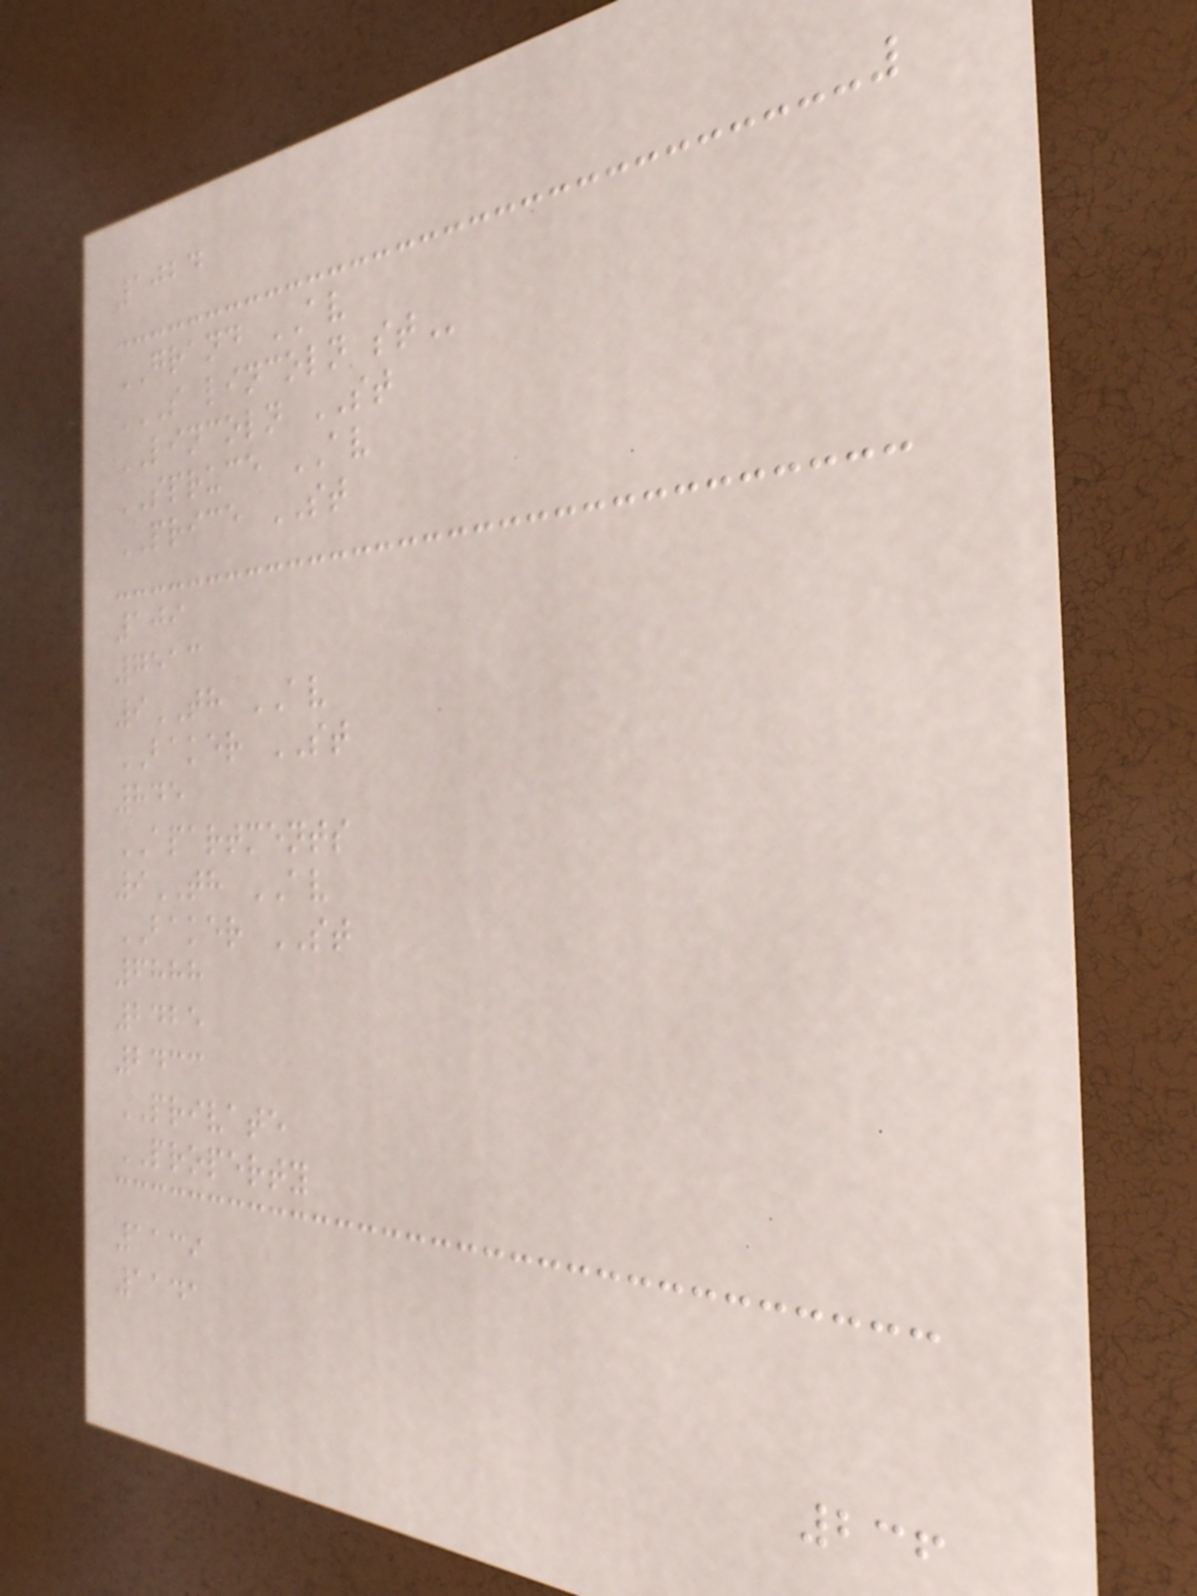1024
GRAND AV
S LINCOLN ST
LINCOLN ST
SPRUCE AV
PRICE ST
109
7513
9TH AV
BAKER ST
845
APARTMENTS
9TH AV
BAKER ST
6888
2425
2433
PRIVATE
PROPERTY
1139
1141
236
